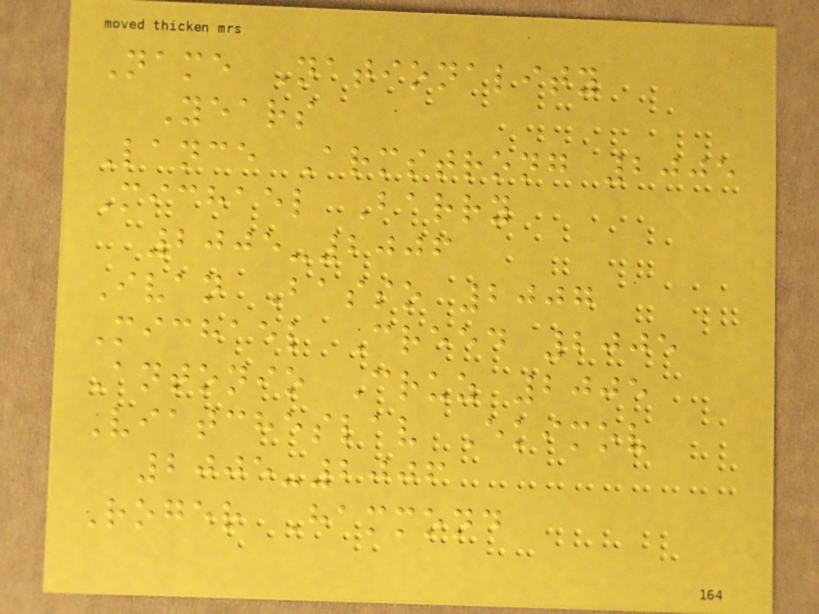Name Nationality
Years
Lance Armstrong 2005
Michael Barry
2005-2006
Ivan Basso 2007
Michael Creed 2005
Antonio Cruz 2005
Viatcheslav Ekimov
2005-2006
Roger Hammond
